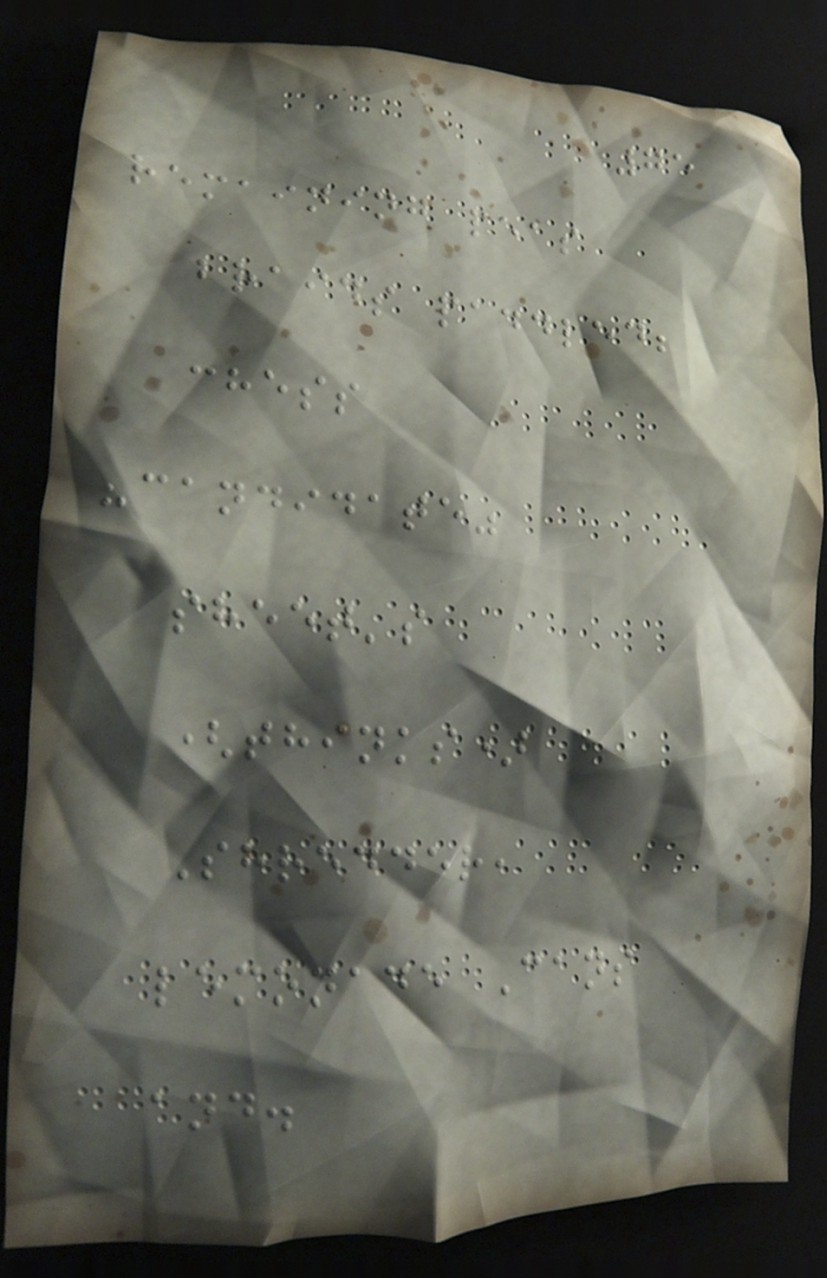75
remaining peas
braids paddled;
chess
"candidate"
sheet's
(thinks)
Shredder,
lemonade Cans
and.
